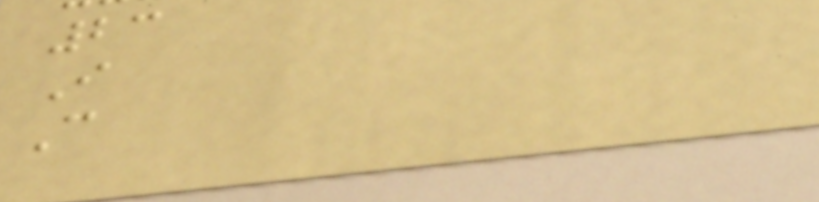23
I
C
